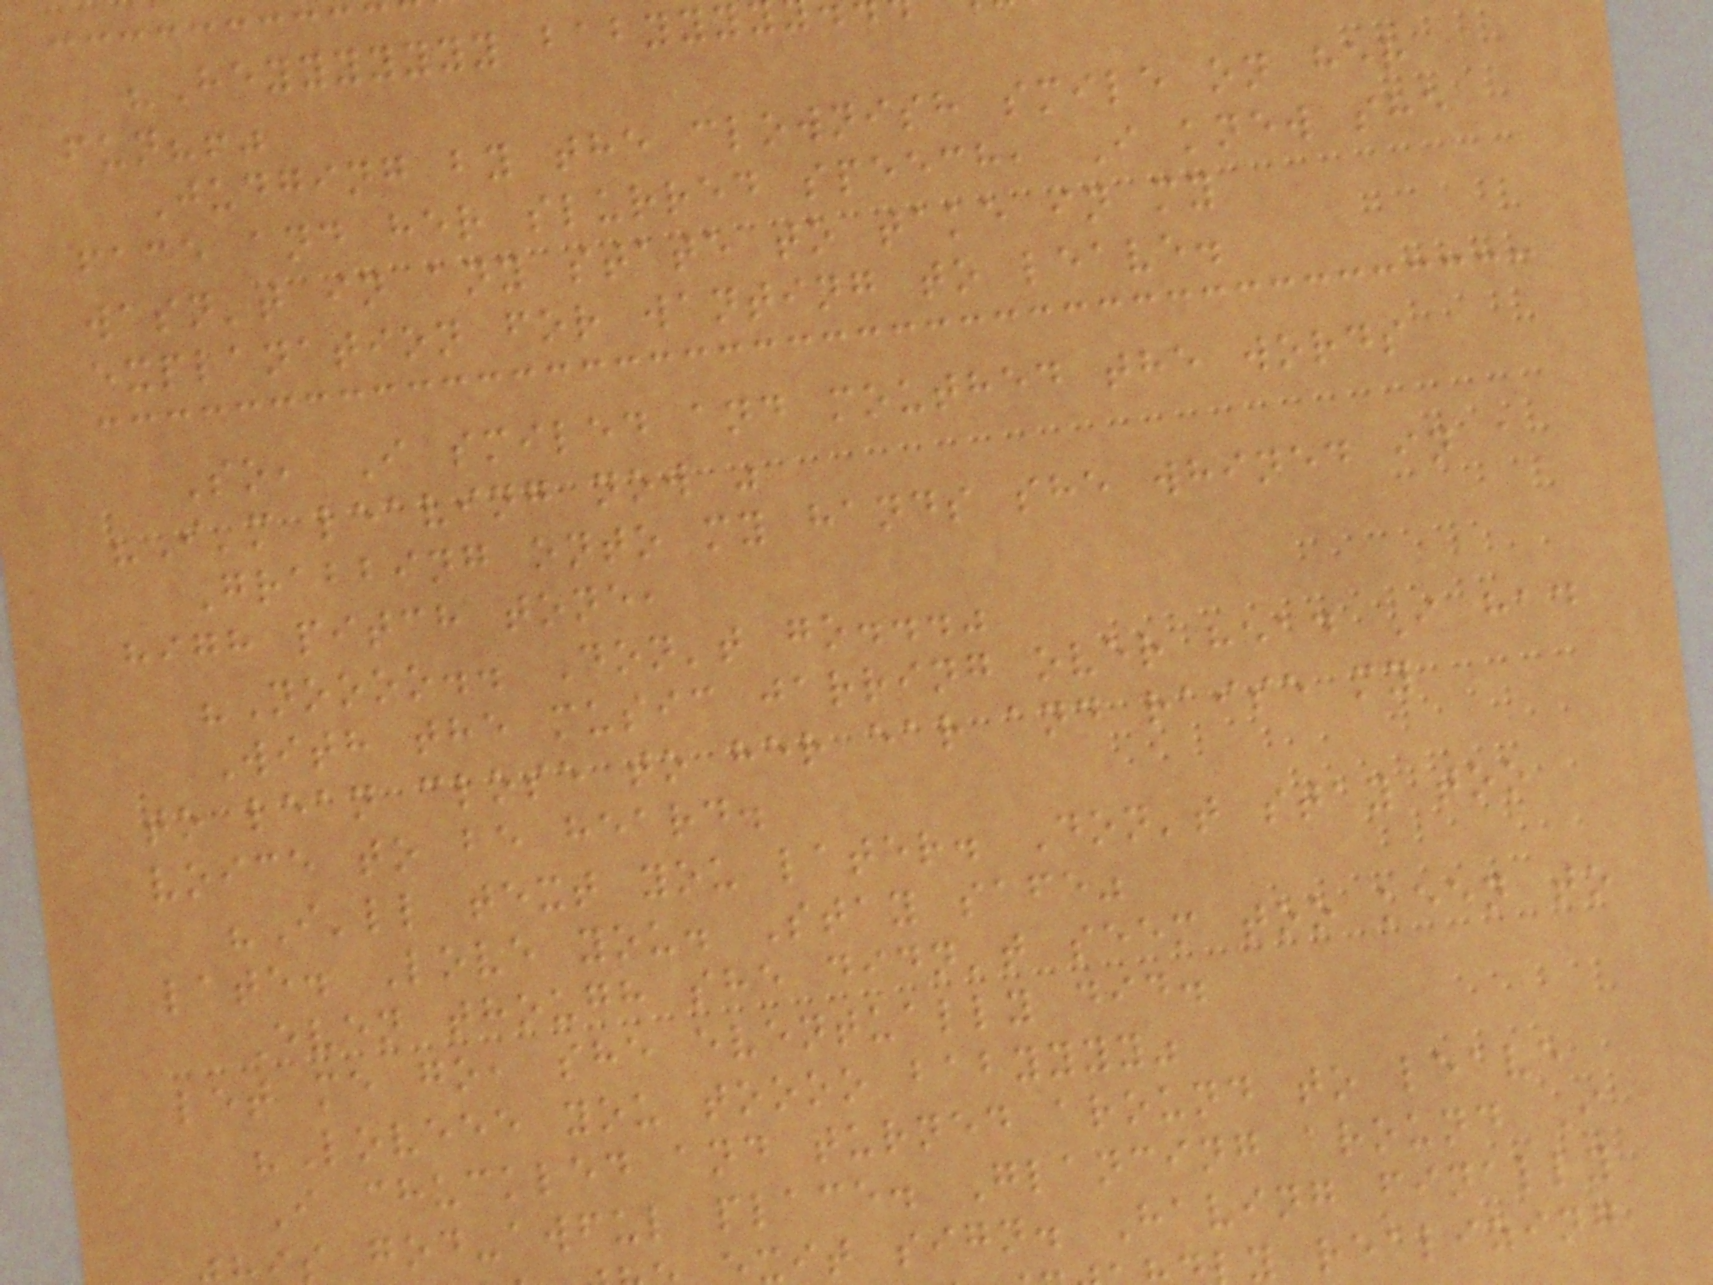"Heyyyyyyy babyyy
fun?!"
Judging by the clownish smile on her
face and her slurred speech, I knew she
wasn't in any state to take in my
explanation for wanting to leave.
So, I smiled and mouthed the words
"I'm leaving now "
Grabbing onto my hands she whined in a
high pitch tone,
"Noooo.. Don't go..."
With the music jarring over head I had
to lean close to her ear and raise my
voice to be heard.
"I'll text you later. Don't stay too
late. Love you. Stay safe"
Even though she didn't seem too keen to
let me go, she eventually did.
"Loveee you toooo babyyyy"
I chuckled and turned around to leave
s god-awful place. Glancing around I
it sign. Having finally
y realizing
